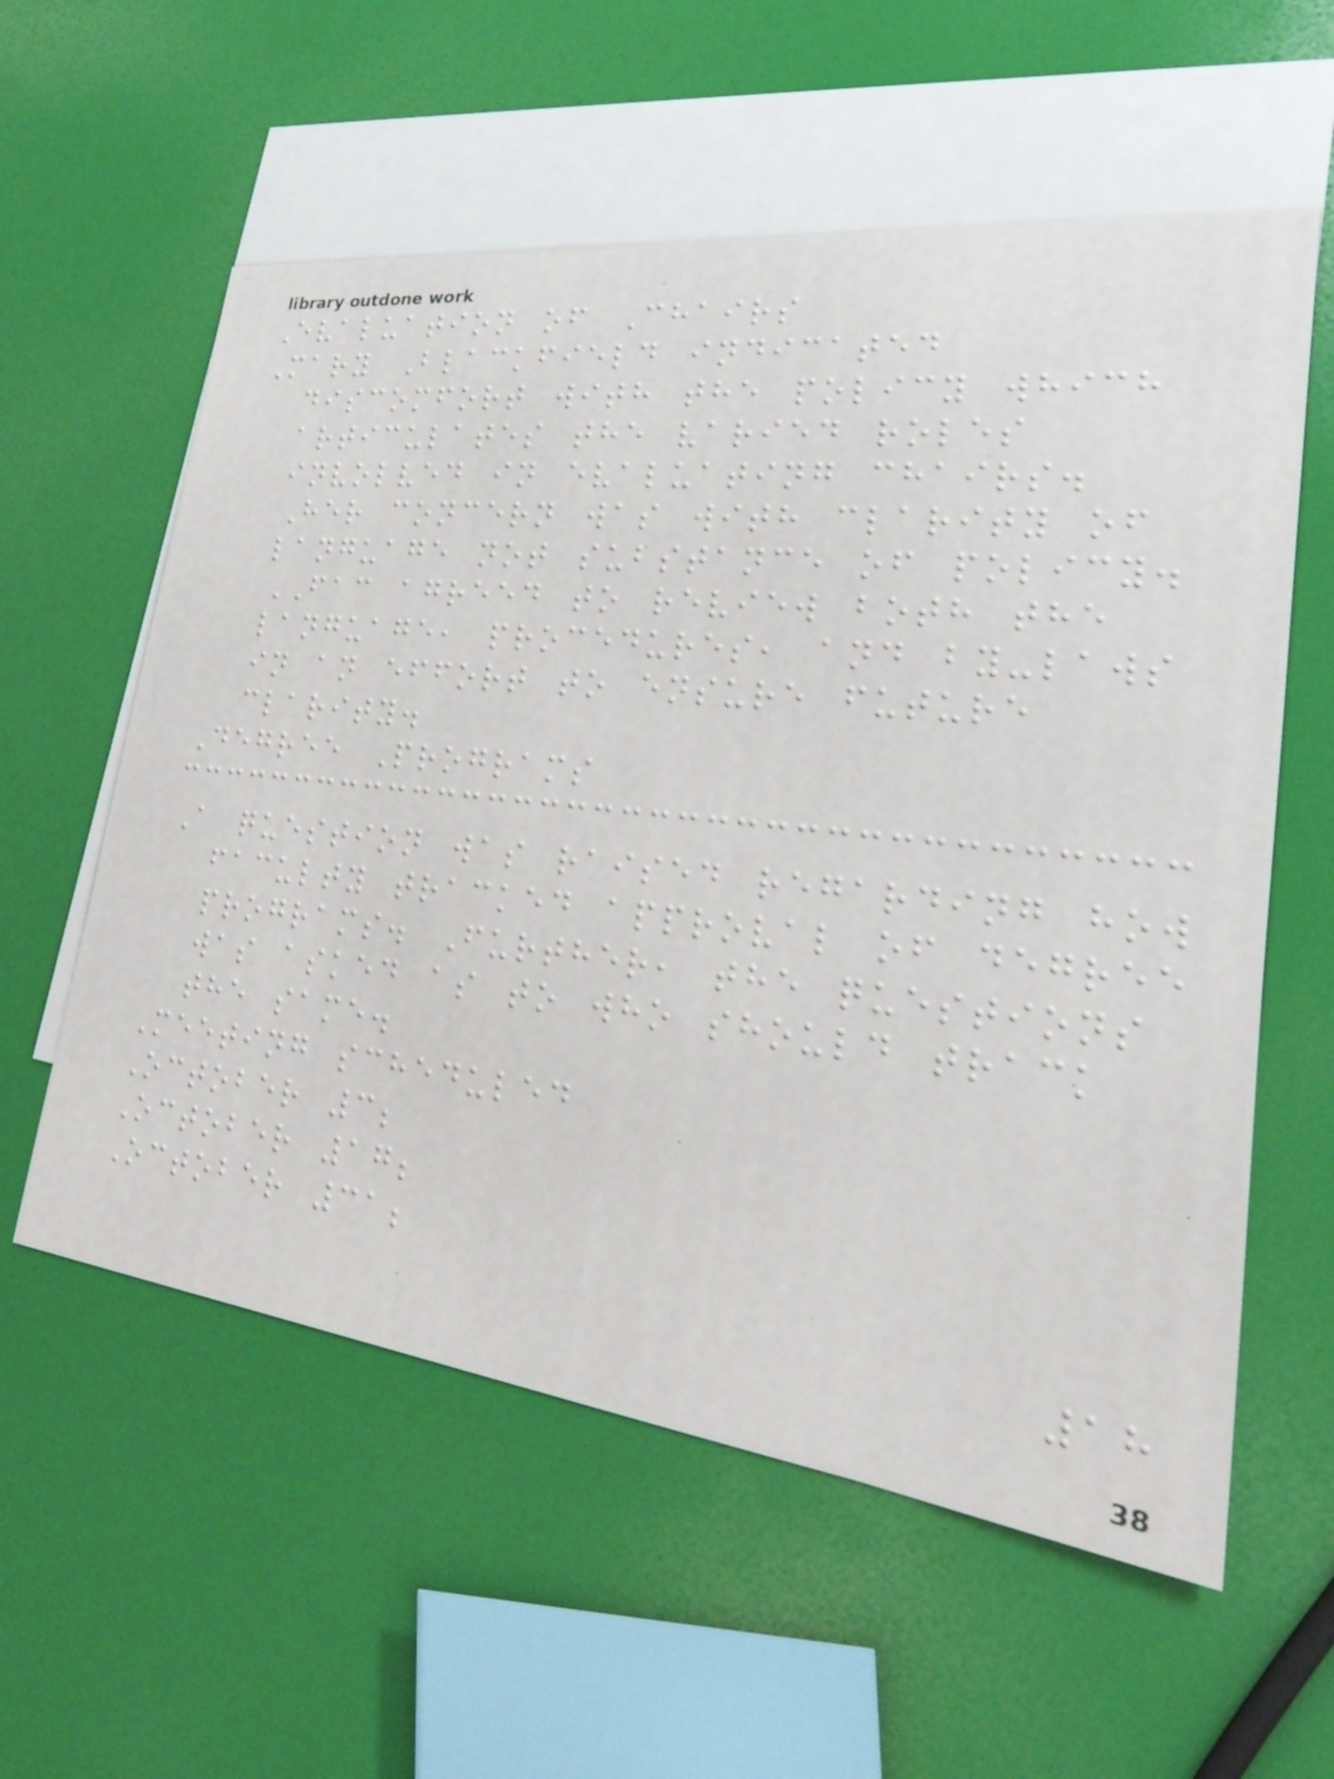Evaluation of Chairs
Mary Blackfield indicated
discomfort with the policy which
articulates the varied roles
involved in evaluating chairs.
Her concern was with clarity of
language not substance of policy.
FAC agreed to review both the
language, procedures, and by-laws
in an effort to ensure future
clarity.
Degree Programs
A question was raised regarding how
faculty tracked approval of degree
programs. Further, the questions
was asked as to who should track
the same.
Meeting scheduled
October 3;
October 17;
October 31;
18
